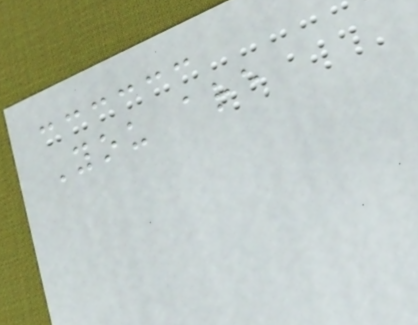You are
